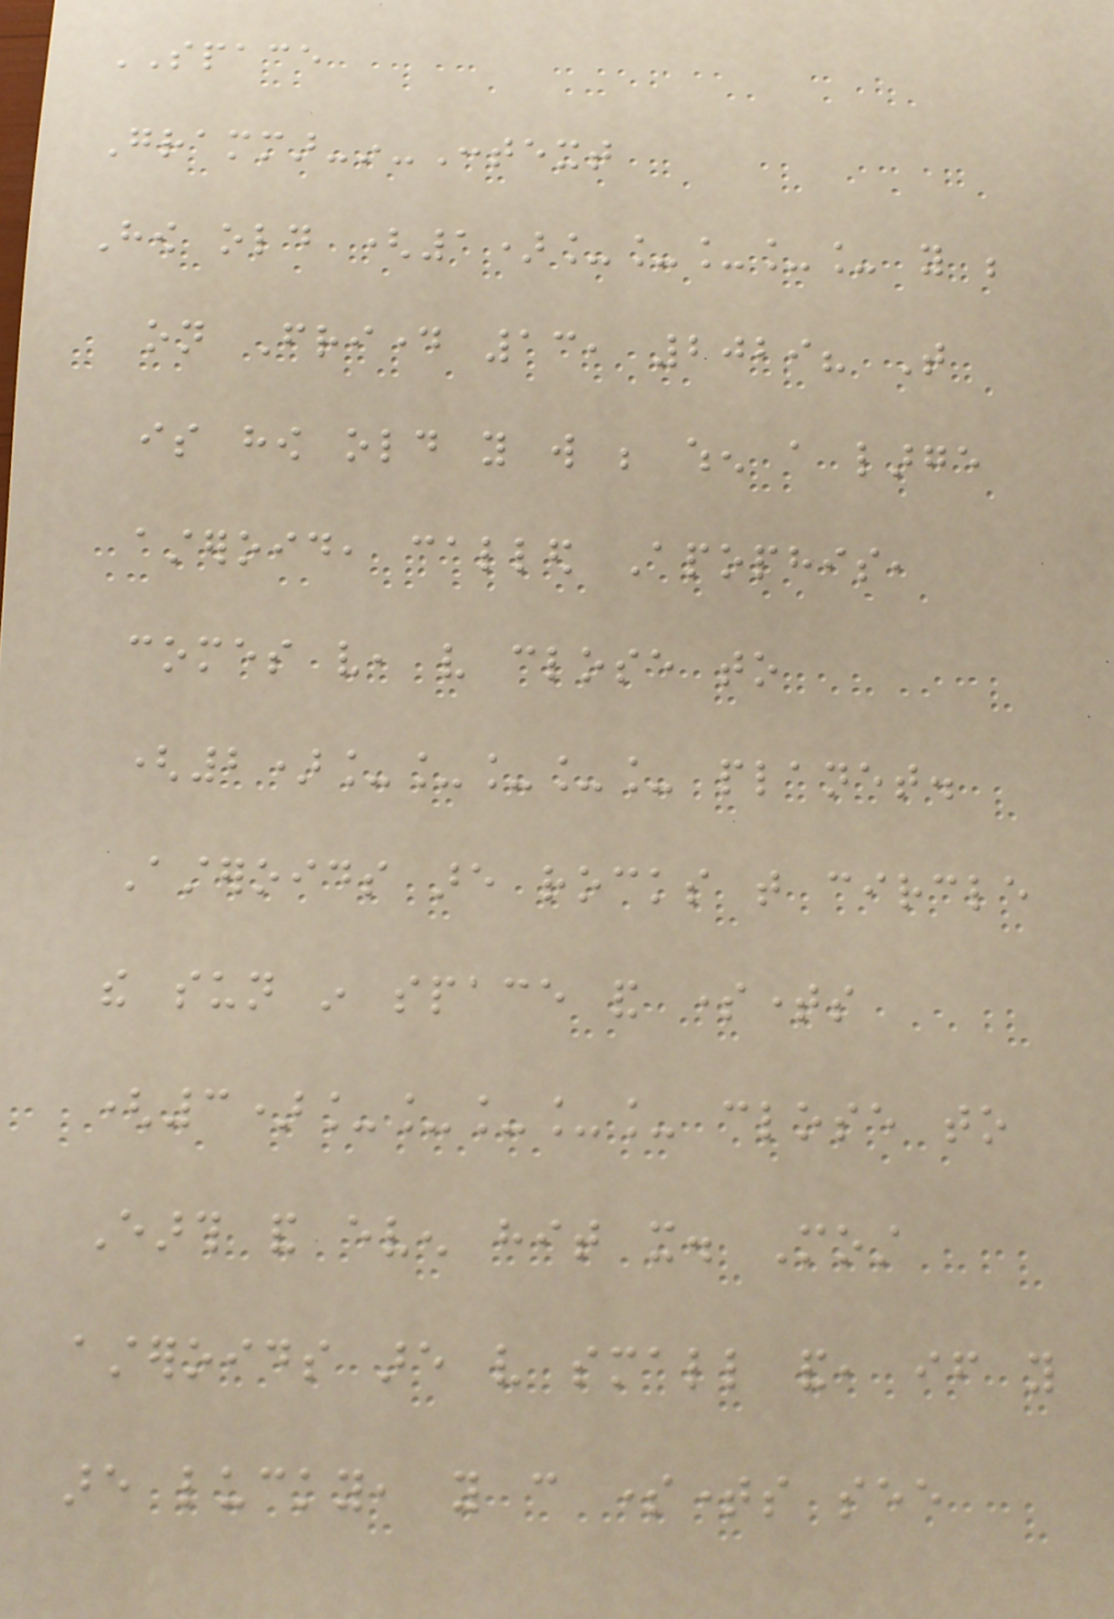SPACE
Grammar-in-Context
How old (1)_____ you be
on Friday 13, 2029? That
is how old you will be when a large
asteroid, called Apophis,
comes very, very close to
(2)_____ planet.
Asteroids are rocks that circle
the sun in space and sometimes
(3)_____ close to
Earth and even hit it. Most
asteroids are very small and, if you
are lucky, you can sometimes see
